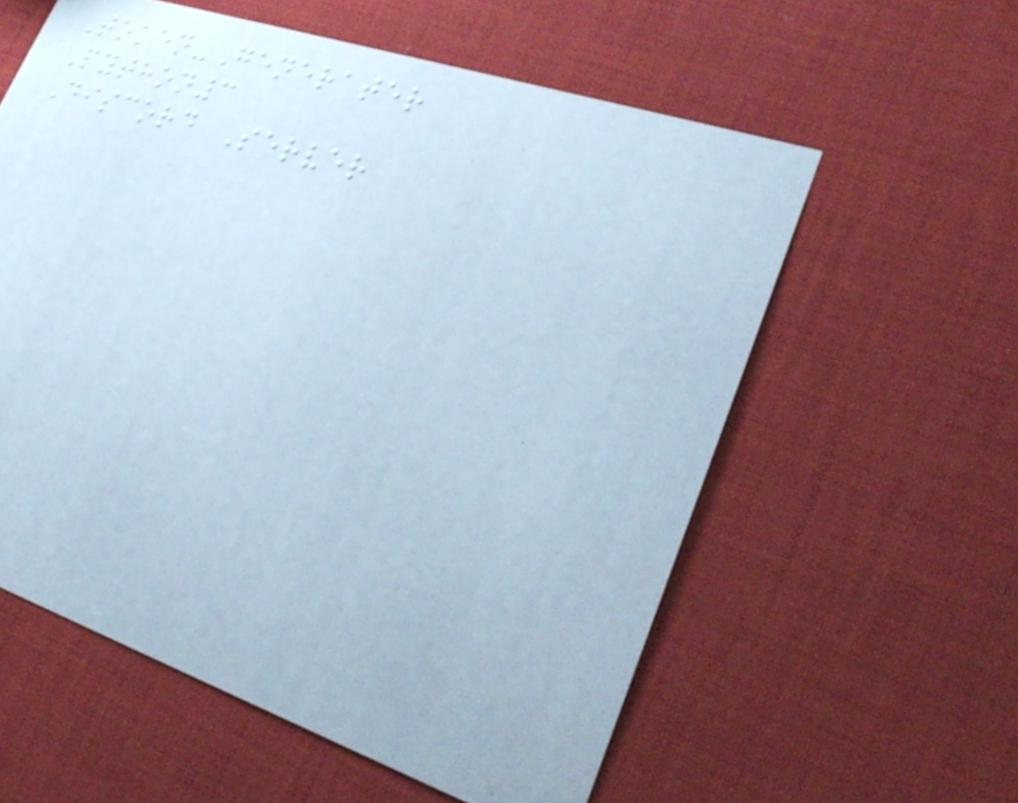Token-Generater
Python3
Discord Server
